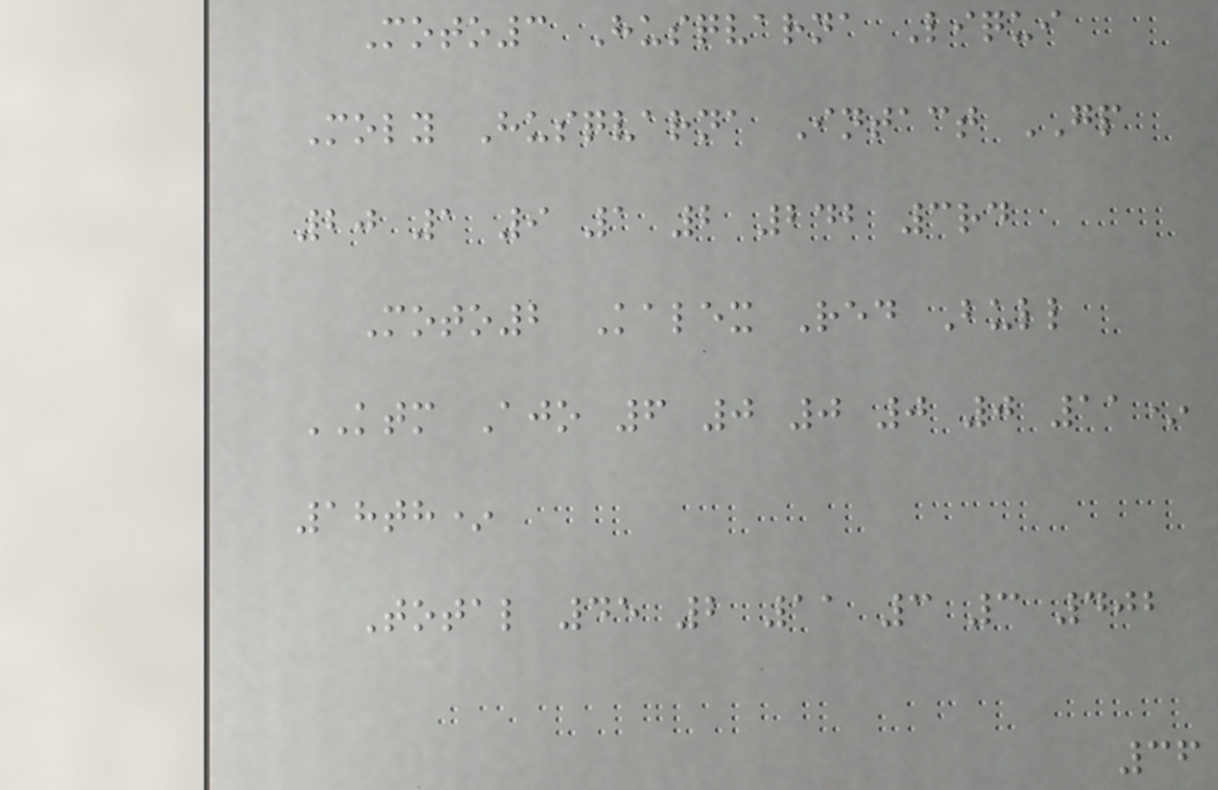Moto3 Husqvarna Liqui
Moly Husqvarna Intact GP
20 1 9 1 2 242 3rd
Moto2 Kalex Red Bull
KTM Ajo 6 0 0 0 0 11*
18th*
Total 45 2 11 3 3 402
36
